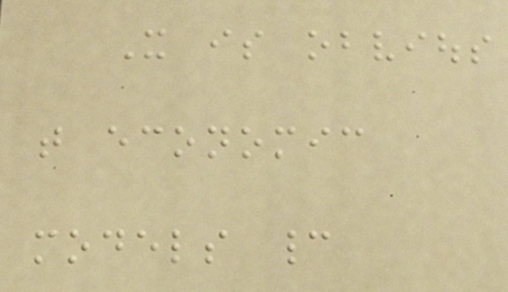It is obvious
that economic
models cannot
